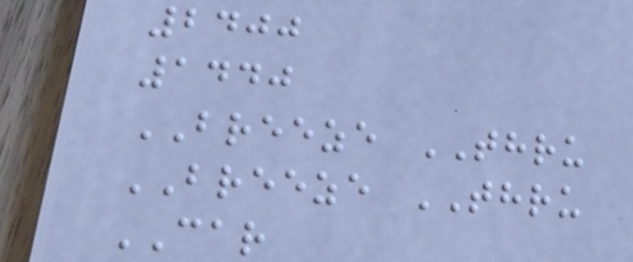2400
1440
BREEZE THRU
BREEZE THRU
CAR
